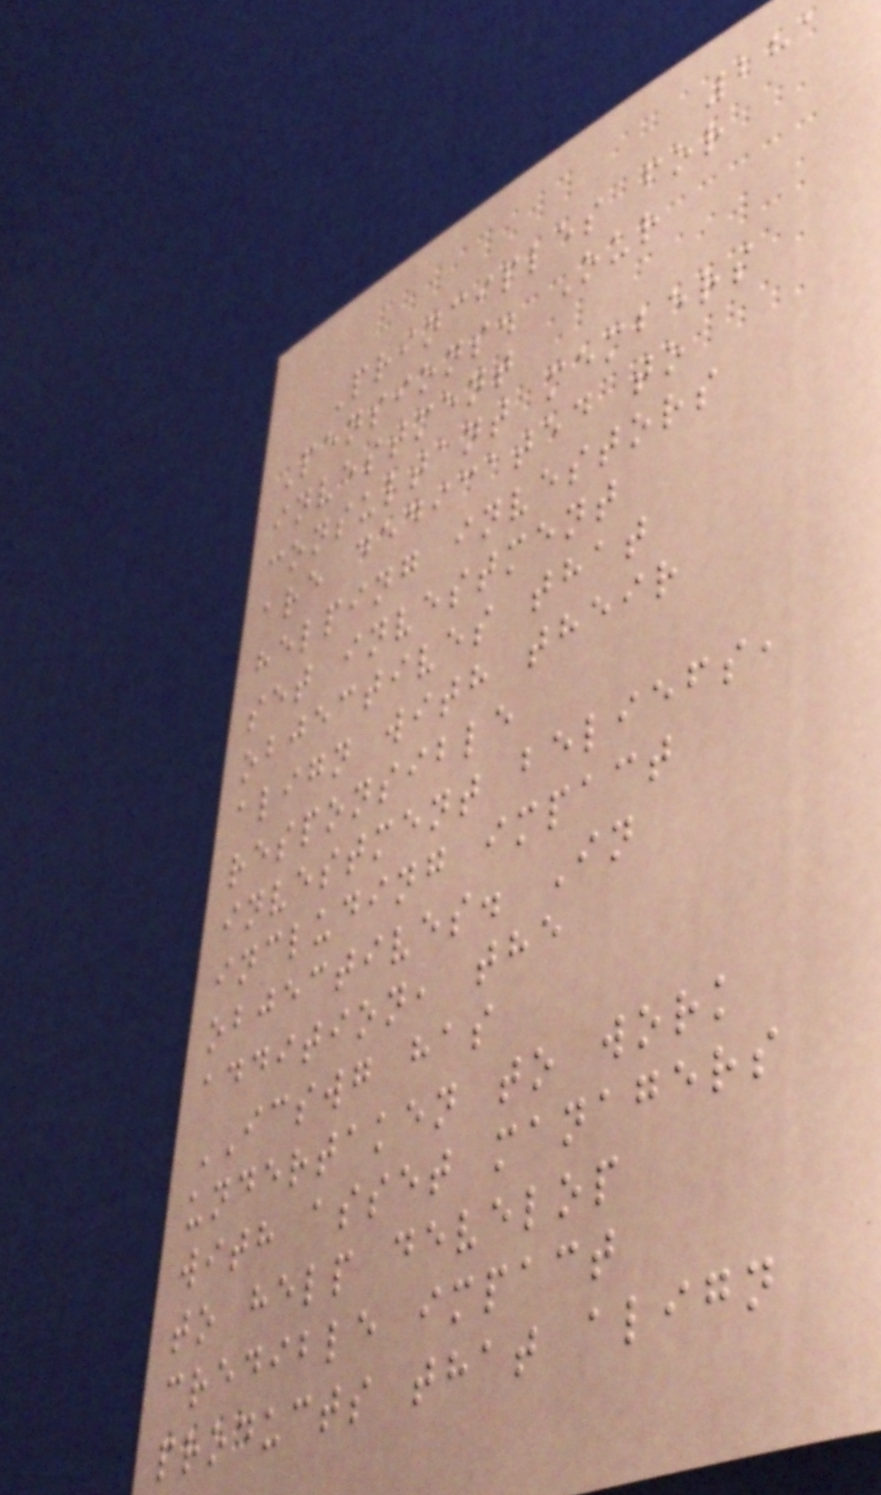281
Principles for
Pensions. Our
investment
consultant members
are dedicated to
helping investors
set investment
objectives that
align with their
responsible
investment beliefs,
including impact
objectives. In
addition, the
ICSWG has
undertaken to work
with asset managers
to help develop
credible impact
products that align
